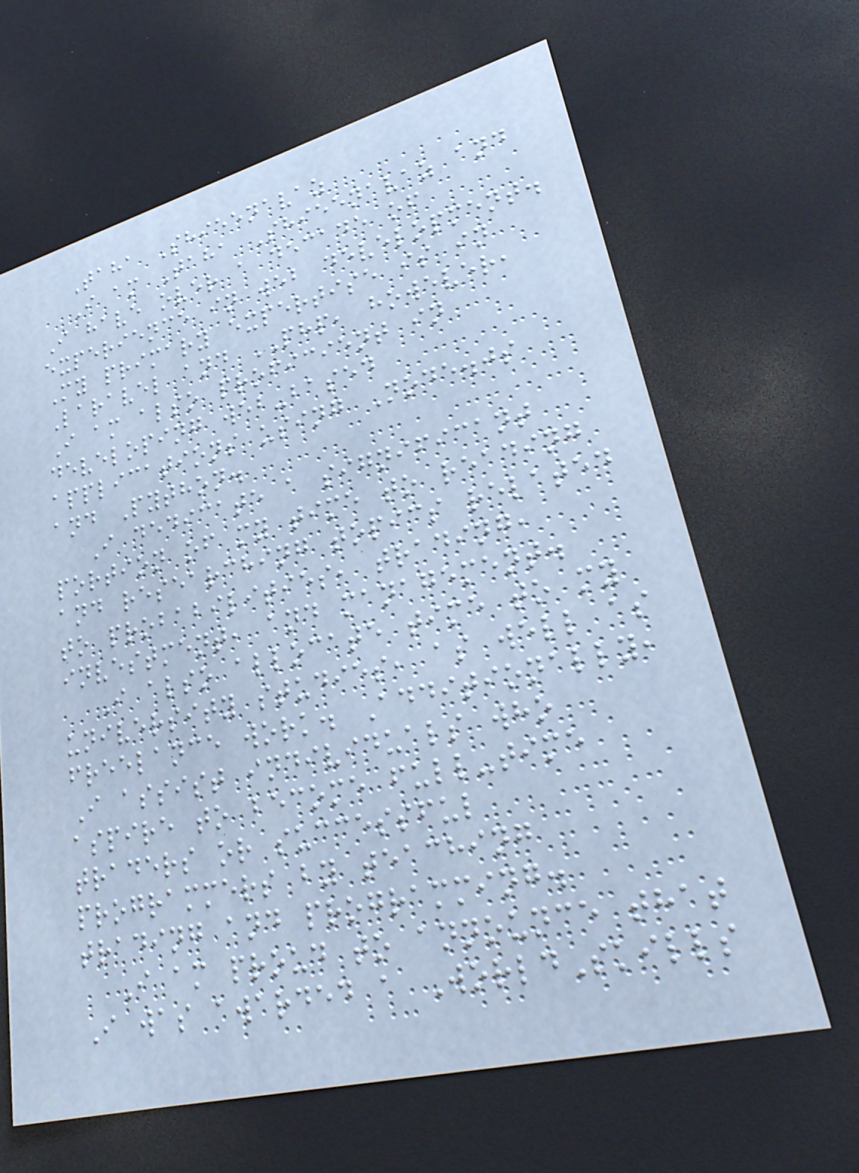Taha Shieenavaz
I am Taha Shieenavaz and
I have over a decade of
experience in web development.
My primary expertise is in
Laravel and PHP, however,
I am also proficient in
developing web-based
applications using Node.js
and Python.
I dedicate a significant
portion of my time to reading
and researching topics related
to probabilities, trading,
investment, and management.
I also allocate time to my
university studies, as well as
freelance work. Additionally,
I assist individuals who
aspire to become full-time
traders or successful
programmers by teaching
trading and programming.
I am proud to announce that
I was awarded a WorldSkills
